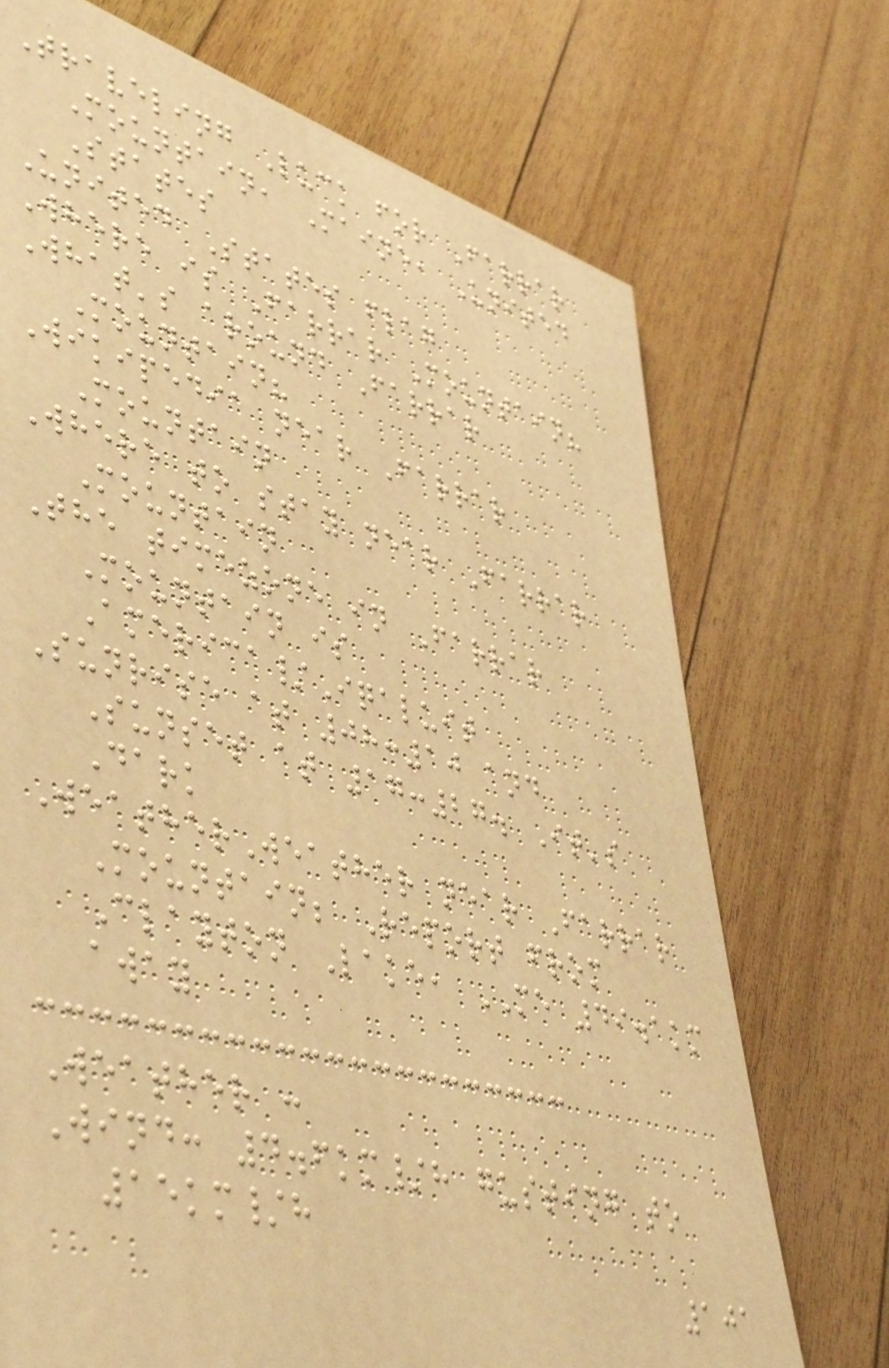Traveling Luck for Farrar
Mountain, Maine, United
States
United States flag
Where is Farrar Mountain?
What's around Farrar
Mountain?
Wikipedia near Farrar
Mountain
Where to stay near Farrar
Mountain
The timezone in Farrar
Mountain is
America/Iqaluit
Sunrise at 08:10 and
Sunset at 17:27. It's
Dark
WeatherWeather near Farrar
Mountain; Report from
Clayton Lake, ME 49.1km
away
Weather :
Wind: 4.6km/h gusting to
15km/h
101
